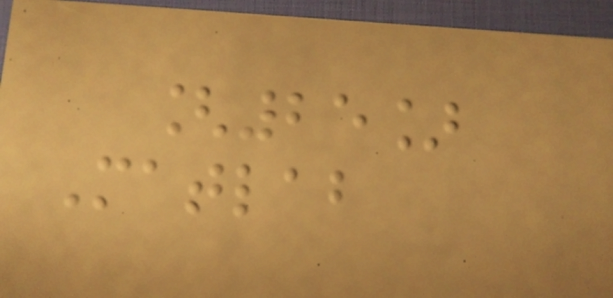[25]
Matlab
